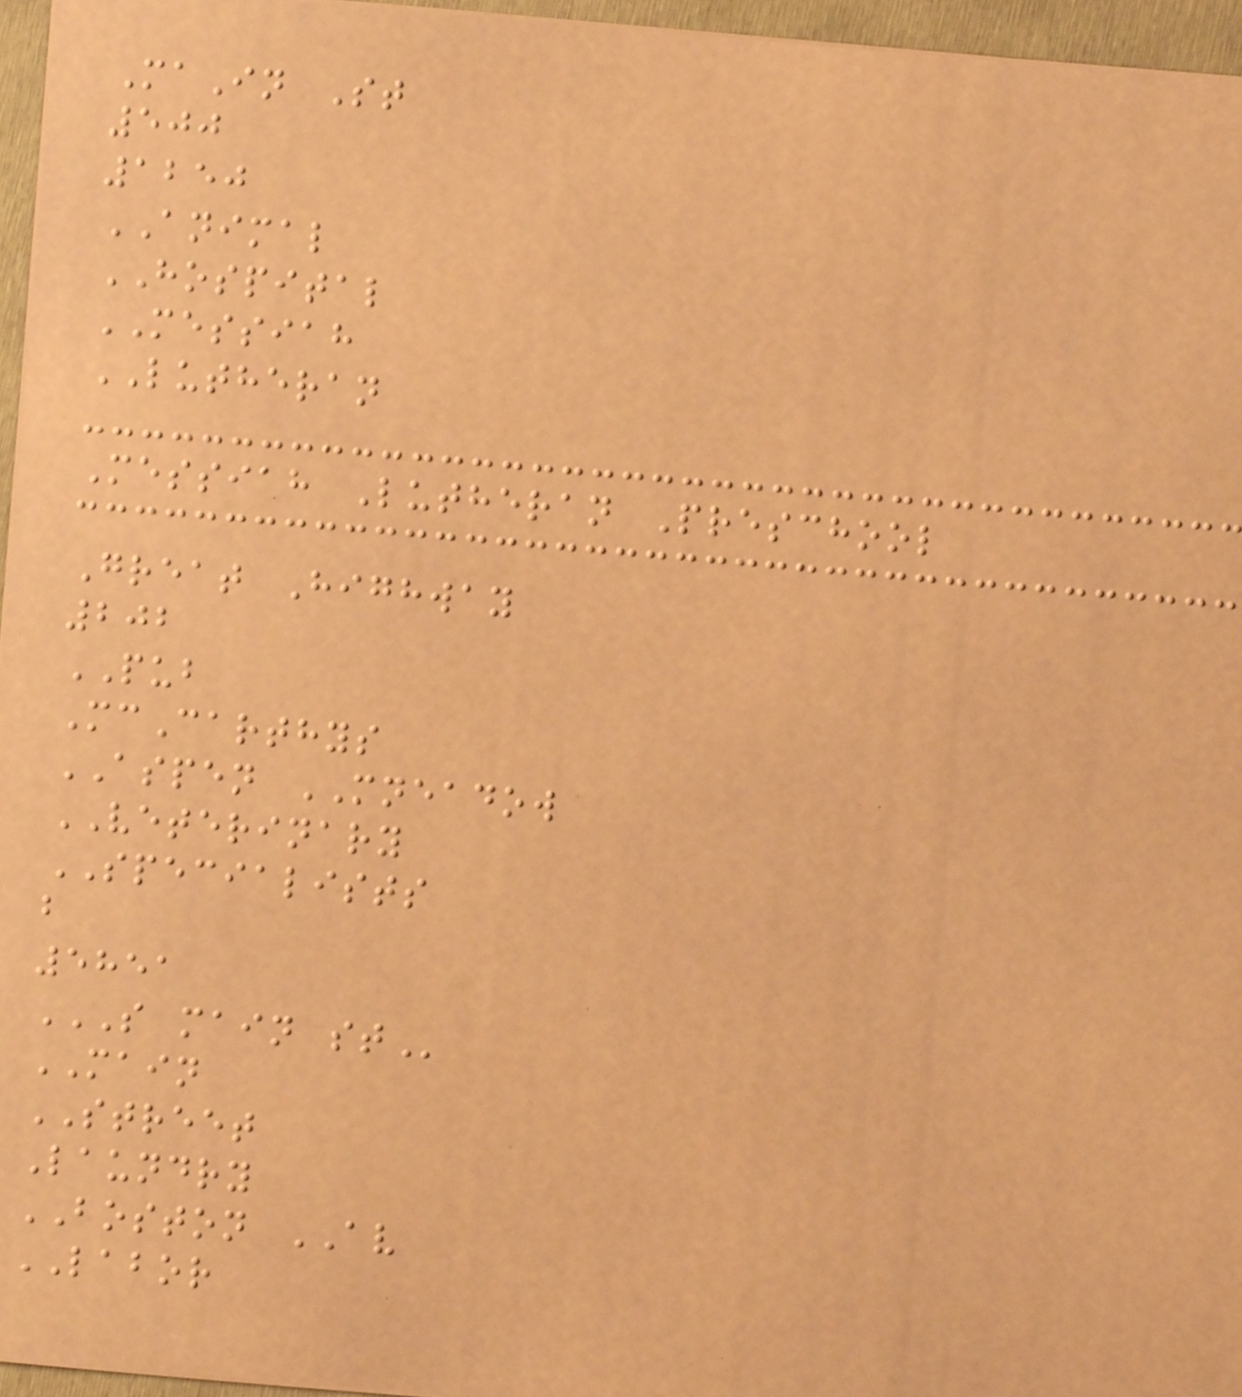MaIn St
500
1250
ANIMAL
HOSPITAL
MESSIAH
LUTHERAN
Messiah Lutheran Preschool
Great Highway
202
PUB
McCarthys
ASPEN MNEADOW
VETERINARY
SPECIALISTS
b
5851
S MAIN ST
MAIN
STREET
Laundry
BOSTON AV
LABOR
